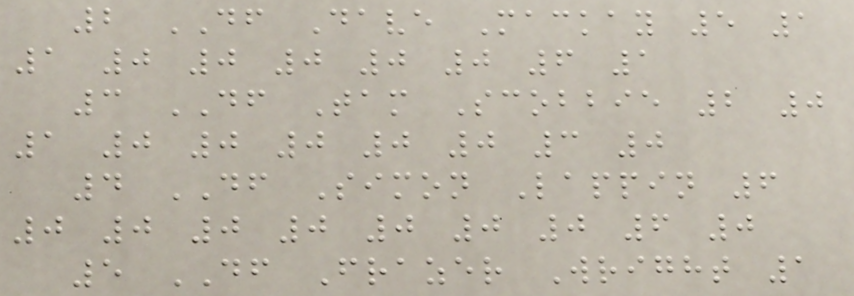2 DF Dave Mackay 5 1
1 0 0 0 0 0 6 1
3 DF Tam Scobbie 2 0
1 0 0 0 0 0 3 0
4 DF Simon Lappin 6
0 0 0 0 0 0 0 6 0
5 DF Frazer Wright 1
